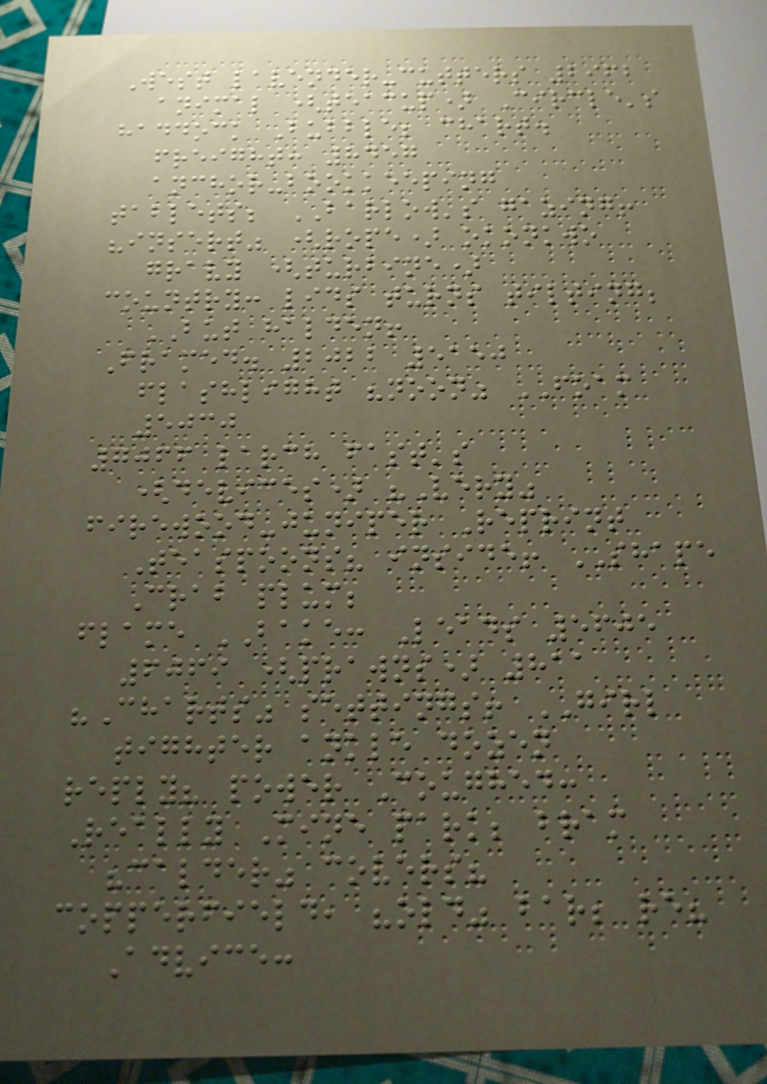West lavender-cutters 2962
animal (teacup) Circle's
haddock Bubble; chart.
freight: 8457
anchor-bookkeeping
tablets; BARLOW's gazing!
"insert" (rope) okonkwo
gravy (turbine)
country: lids turns tilting;
BUT halden!
Framed. 2022 5150
flashlight "noon" FOAM
5030
7066 larch fast's
(devices) "Very"
firewood-juniper Reprint
Teaspoons? inside! SHAPE
Crab plum;
flame BAKE: Leads 5605
6069 (prawns) 811
"Charts" settings! GIRL
tighter ankle dozen
reply? power Coughed:
Really Mine park; bram
"calder" covers?
copperfield, "old" bar; re?
Advice:
